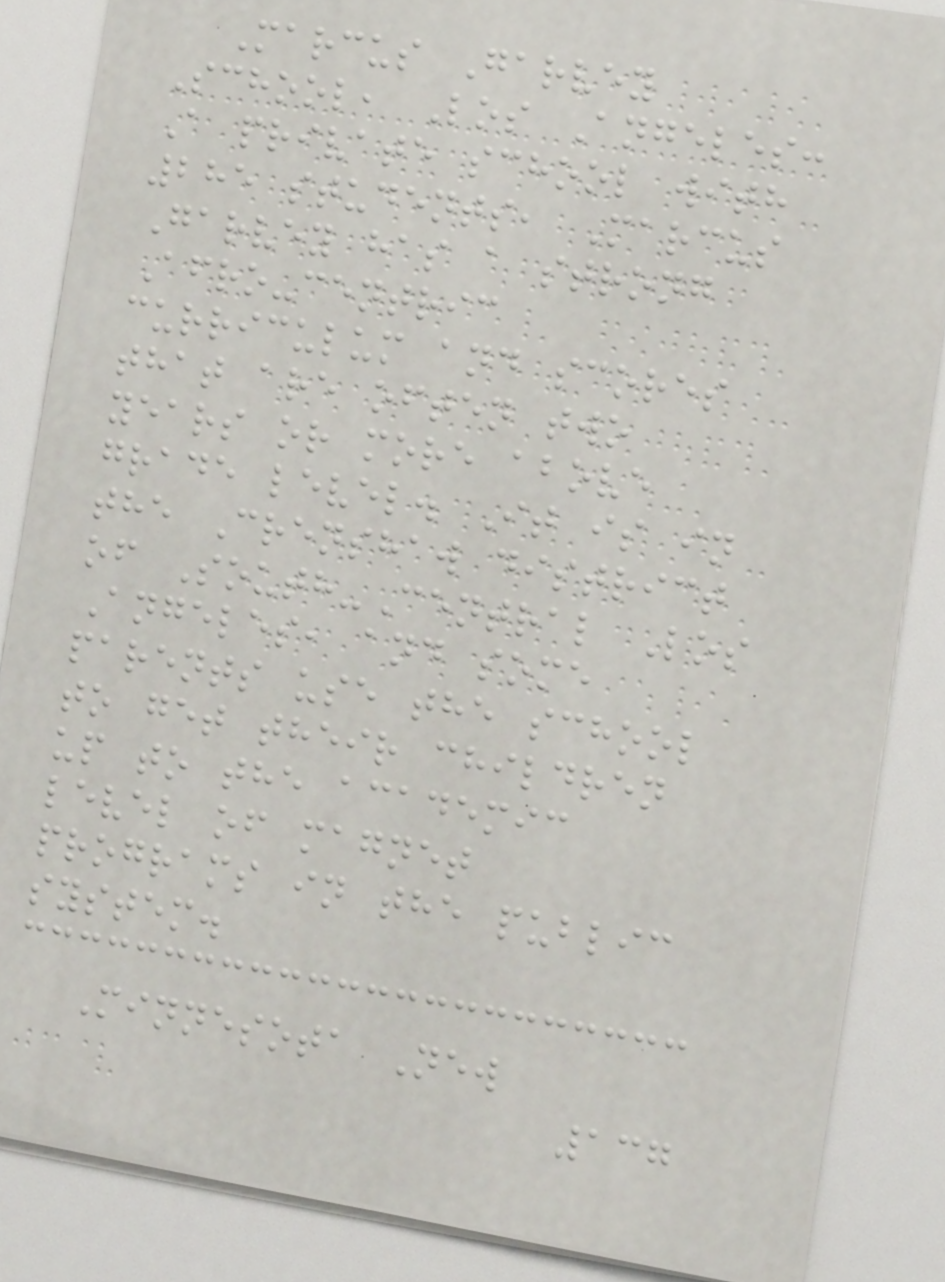Marcus Garvey
School, Los Angeles:
A private school with
285 students, Marcus
Garvey has a strong
Afro-centric
curriculum and scores
that are often two
years or more above
grade level. It is in
the Crenshaw district
of South-Central Los
Angeles, and some
parents use the school
to get their children
up to the academic
level of magnet
programs in the public
system.
Minnesota New
137
